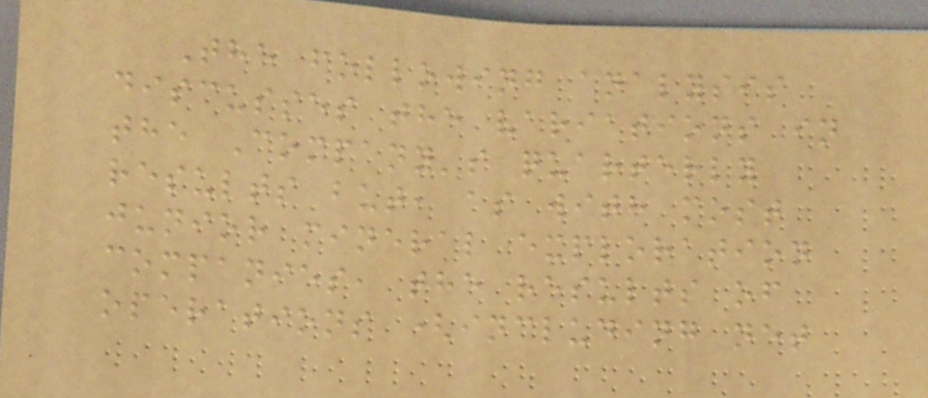The following analysis
discusses the variations in
the Company's quarterly
results but, as with most
junior mineral exploration
companies, the results of
operations (including net
